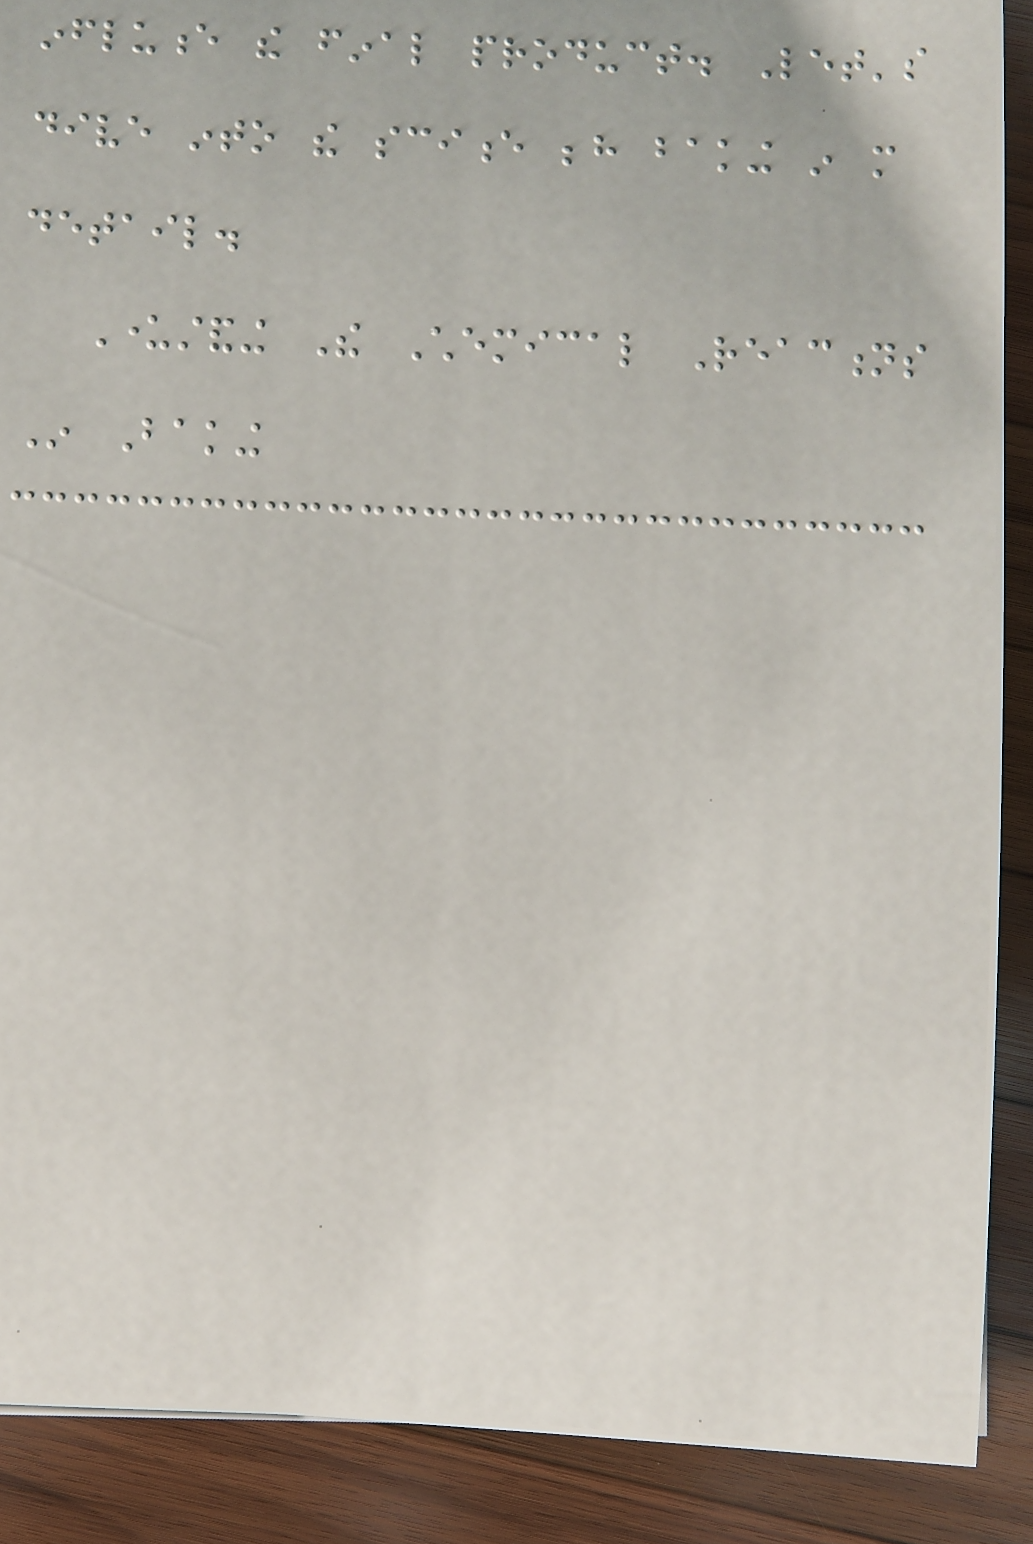influence the final product. Let's
dive into the science behind baking in more
detail.
Understanding The Chemical Reactions
In Baking
